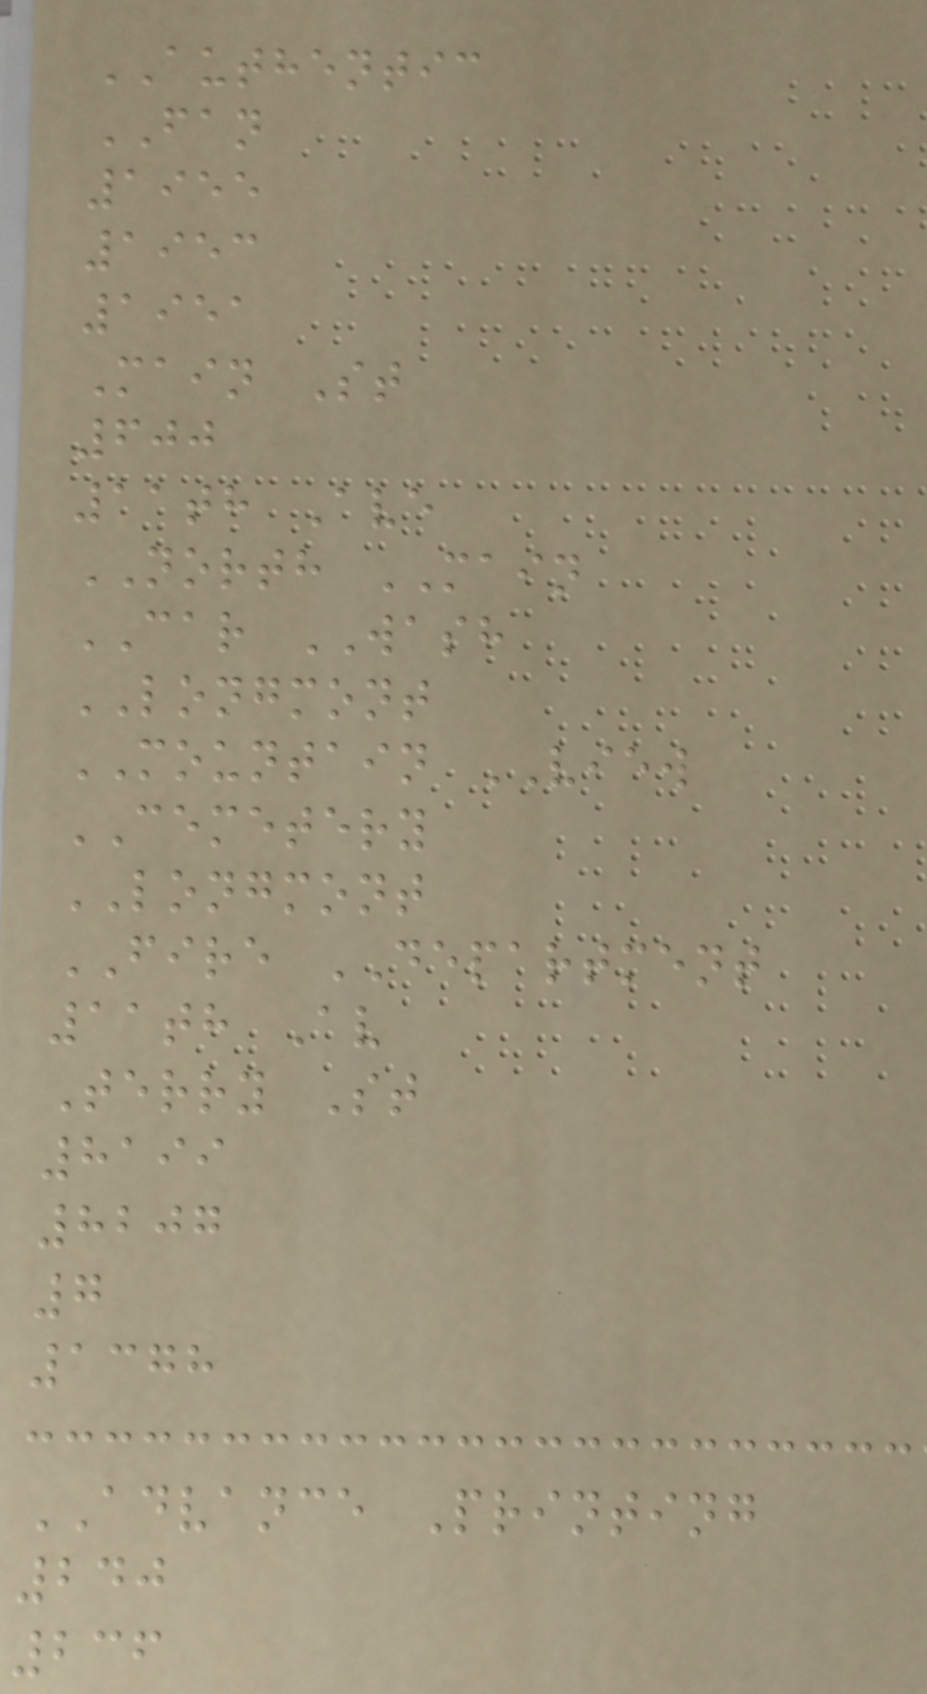AUTHENTIC
FAN
1955
1953
1951
Main St
600
11th Ave
NORTH MAIN
CAR WASH
LONGMONT
MOUNTAIN VIEW
CEMETERY
LONGMONT
FIRE DEPARTMENT
11th Av
Terry St
8199
8207
7
1378
ADVANCE Printing
240
236
